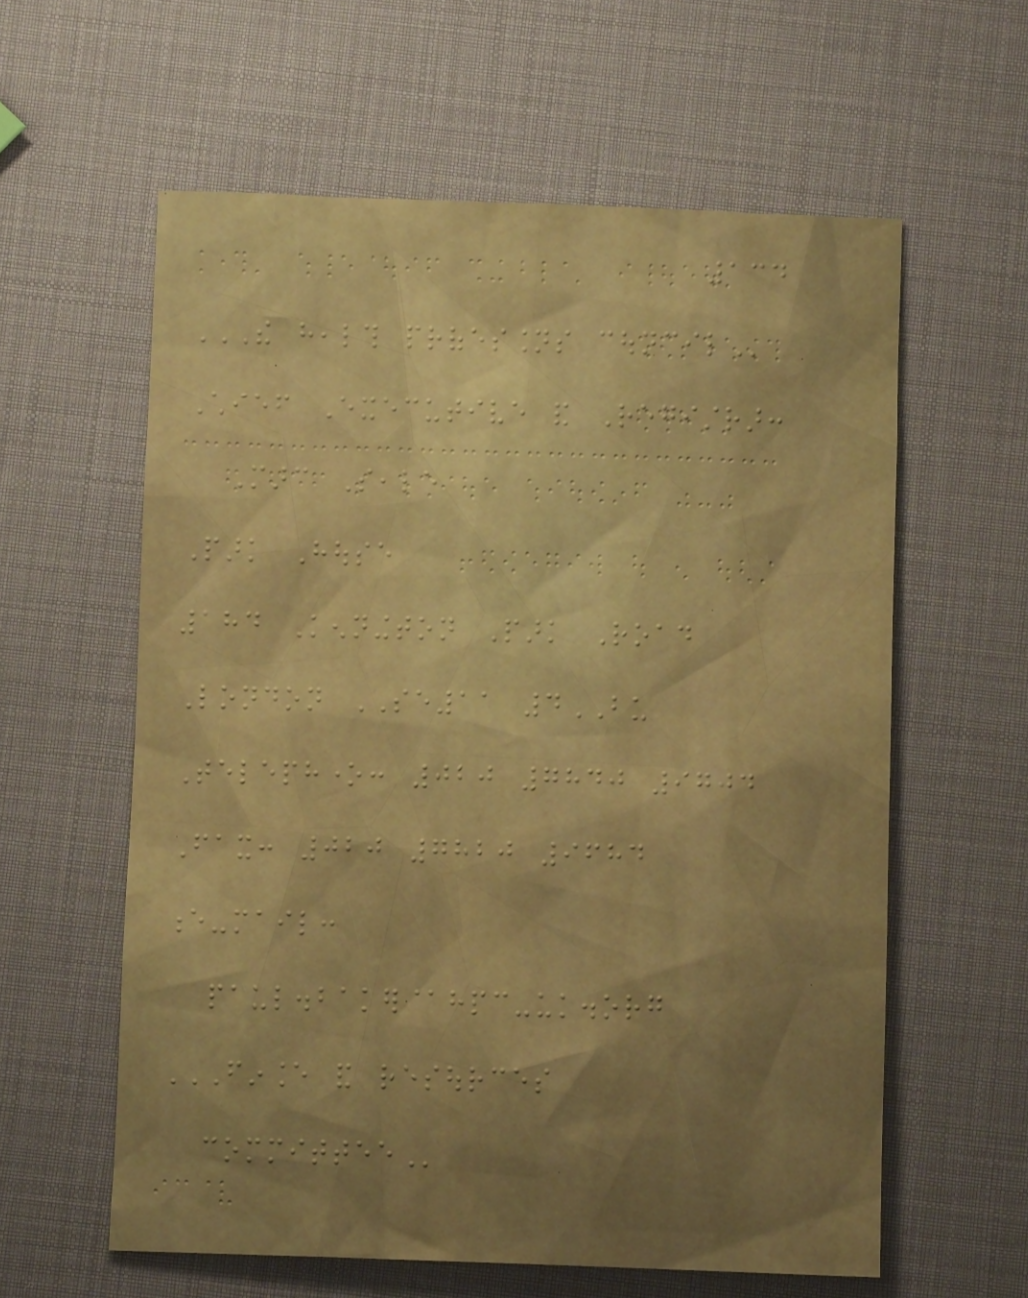134
THE HEALTH PROFESSIONS COUNCIL
Chief Executive and Registrar:
Marc Seale
Park House
184 Kennington Park Road
London SE11 4BU
Telephone: 020 7840 9704
Fax: 020 7820 9684
e-mail:
paul.baker@hpc-uk.org
FINANCE AND RESOURCES
COMMITTEE
